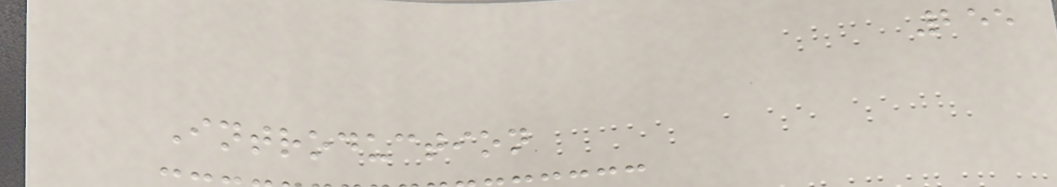255
Introduction
